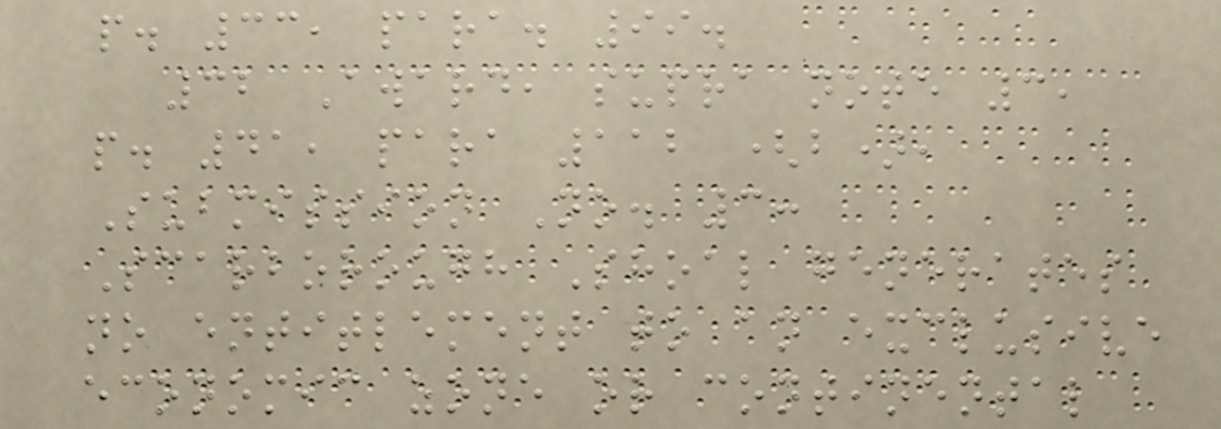p. 33, para. 99.
32 Award, supra note 3,
p. 41, para 112 (b),
Submission No. 3:
Scarborough Shoal generates
no entitlement to an exclusive
economic zone or continental
